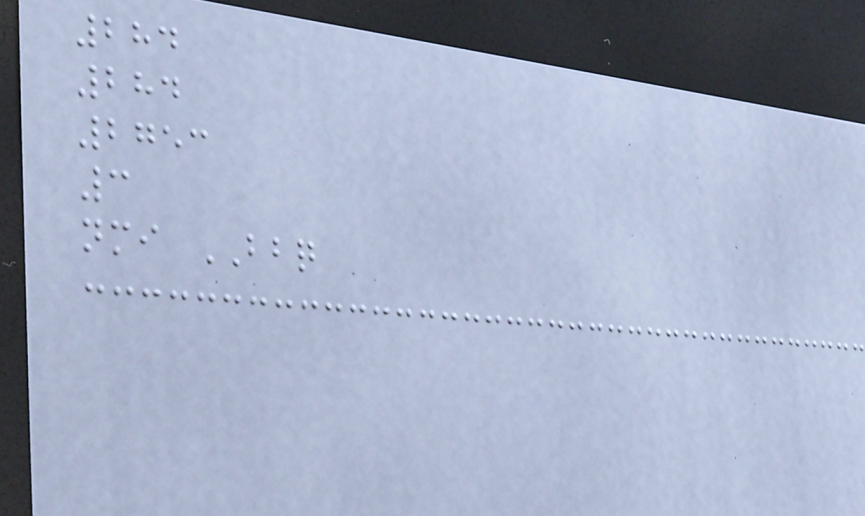284
284
2753
3
nmi BBQ
